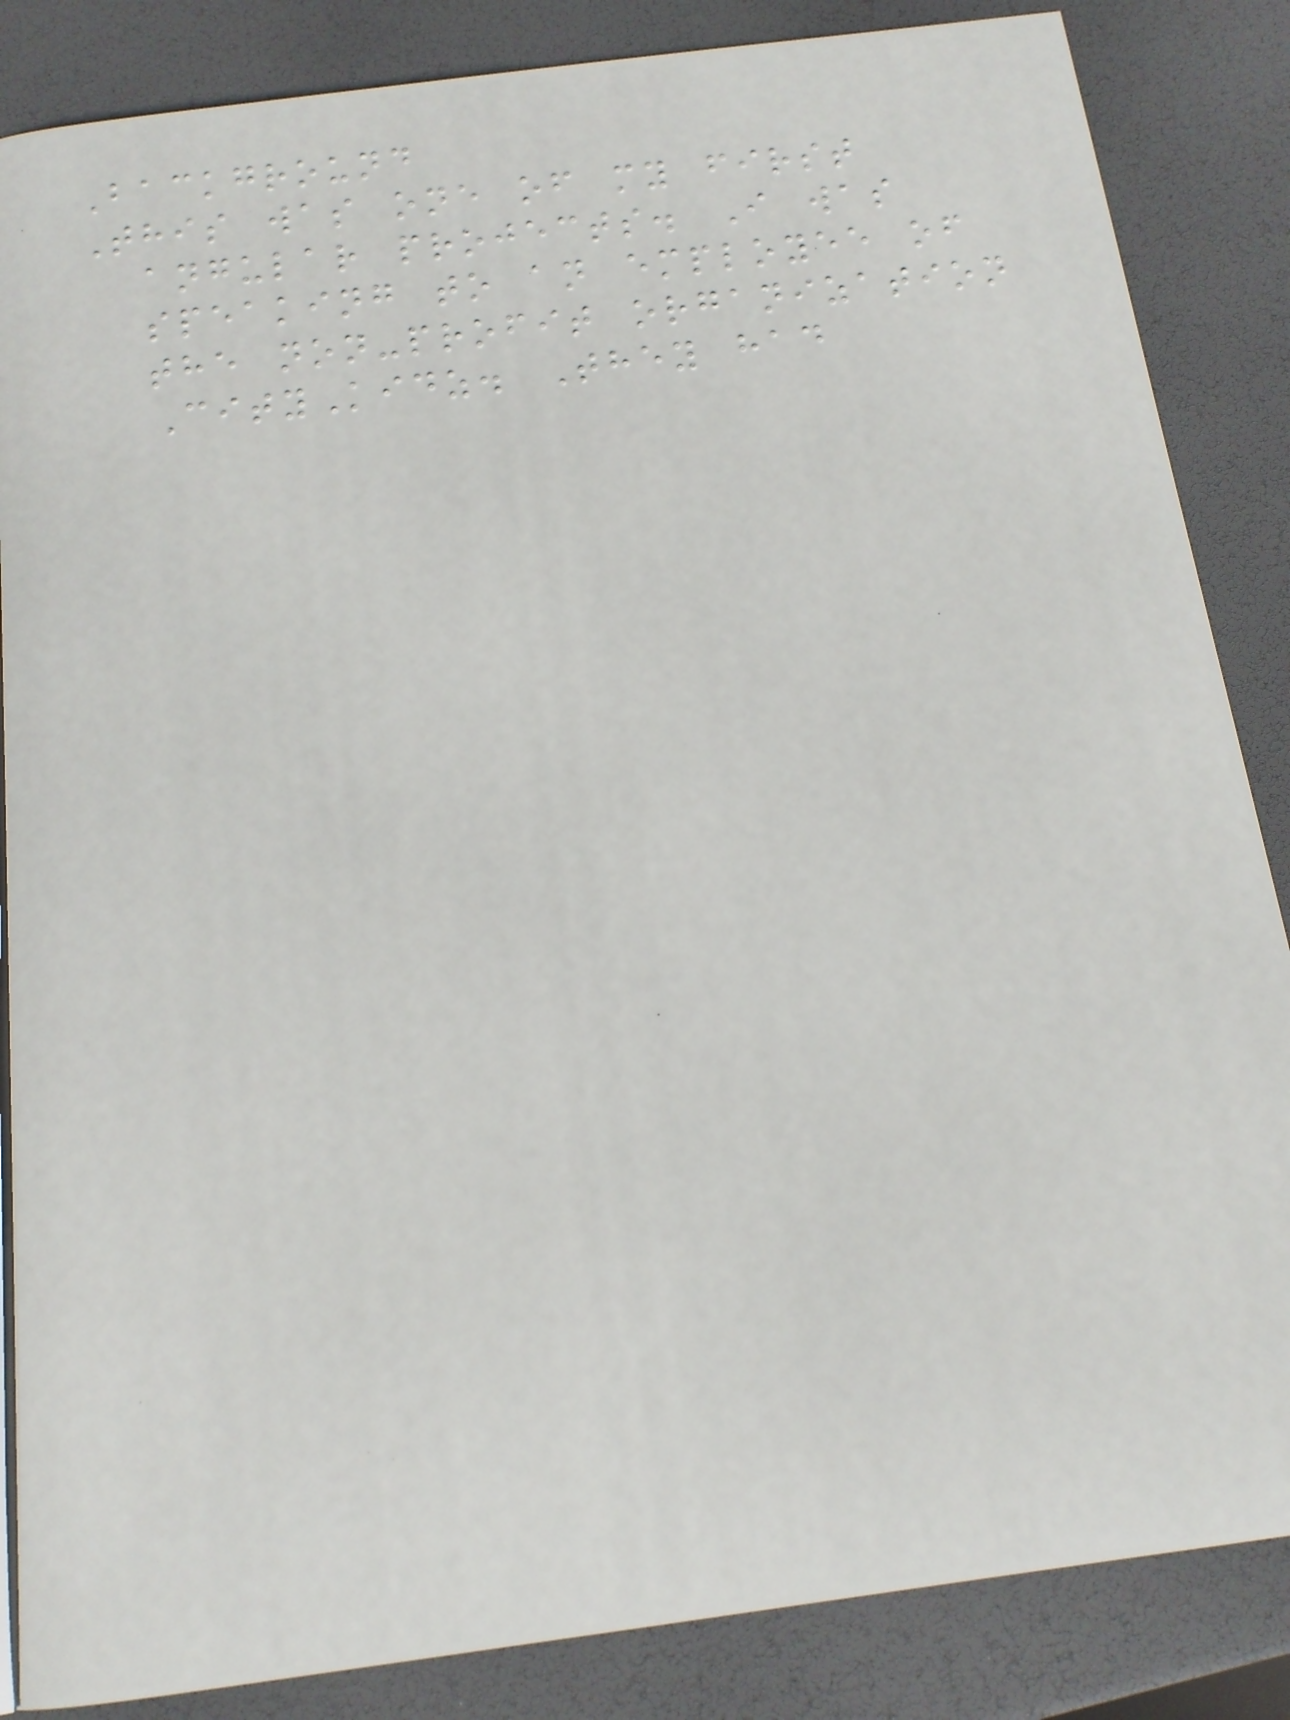Background
This was one of my first
angular projects. I was
speaking to an employee of
the non-profit organization
CityKidz. They had
